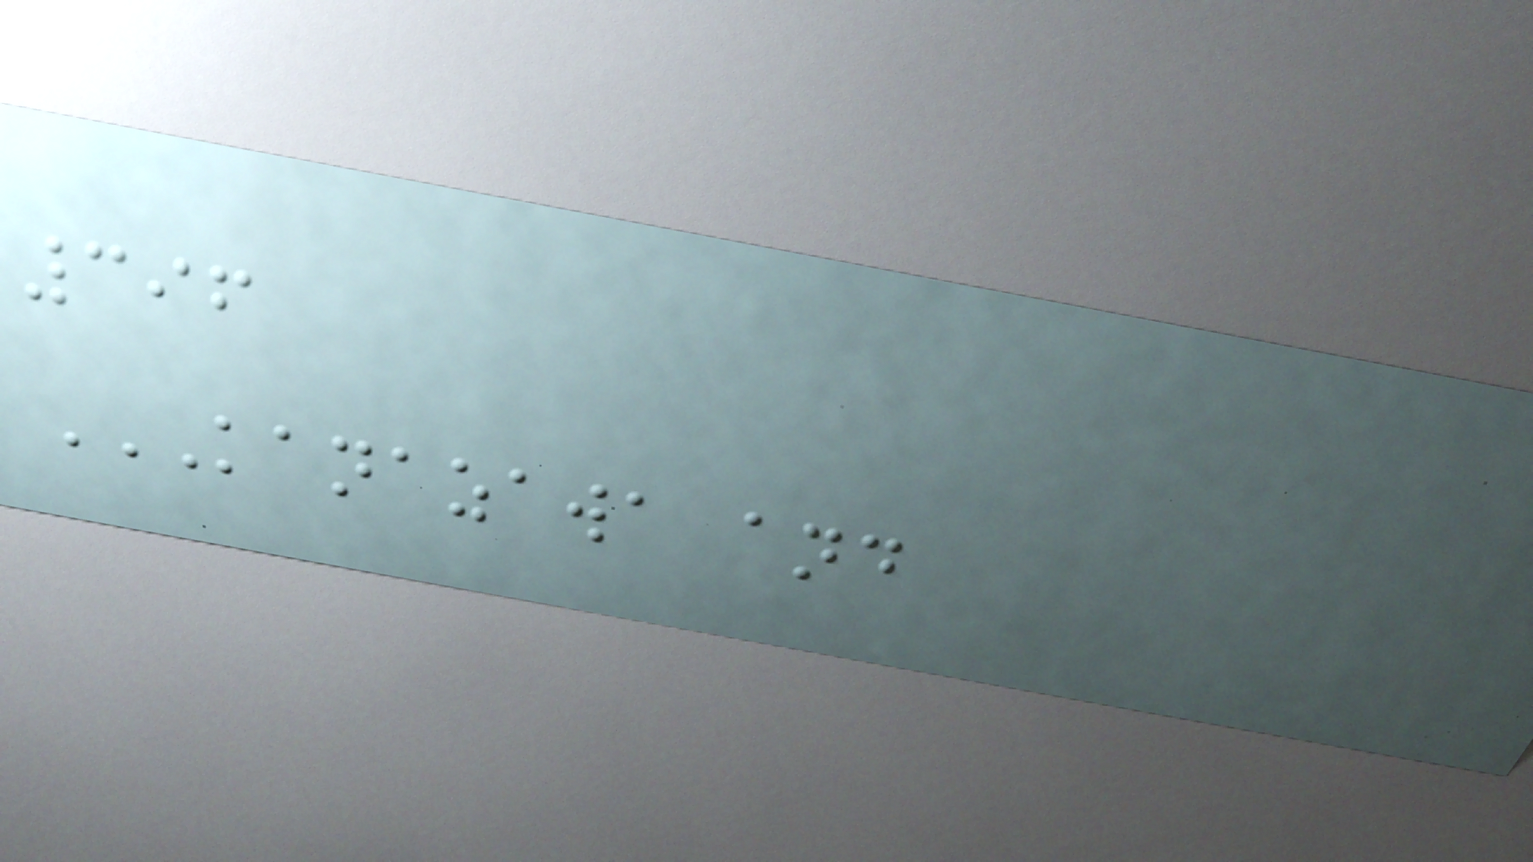396
KANAZAWA AND
